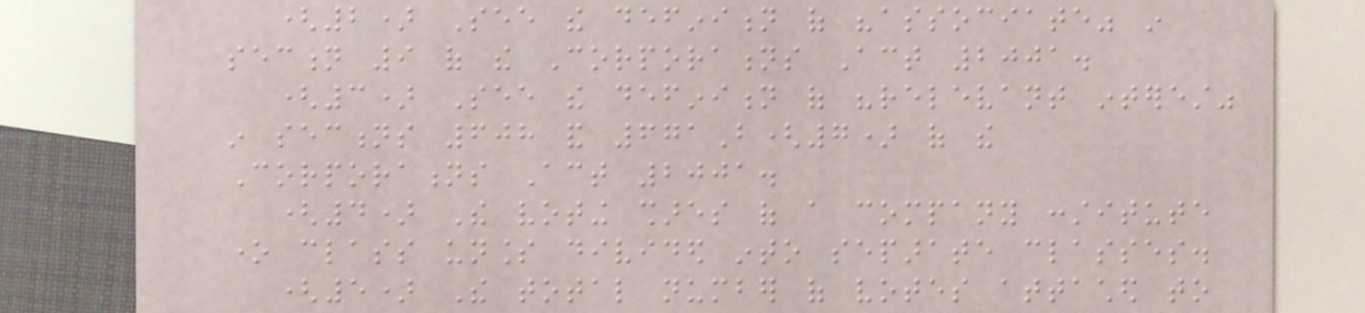(2) See the definition of "associate" in
section 9 of the Corporations Act 2001.
(3) See the definition of "relevant interest"
in sections 608 and 671B(7) of the
Corporations Act 2001.
(4) The voting shares of a company constitute
one class unless divided into separate classes.
(5) The total number of votes attached to
